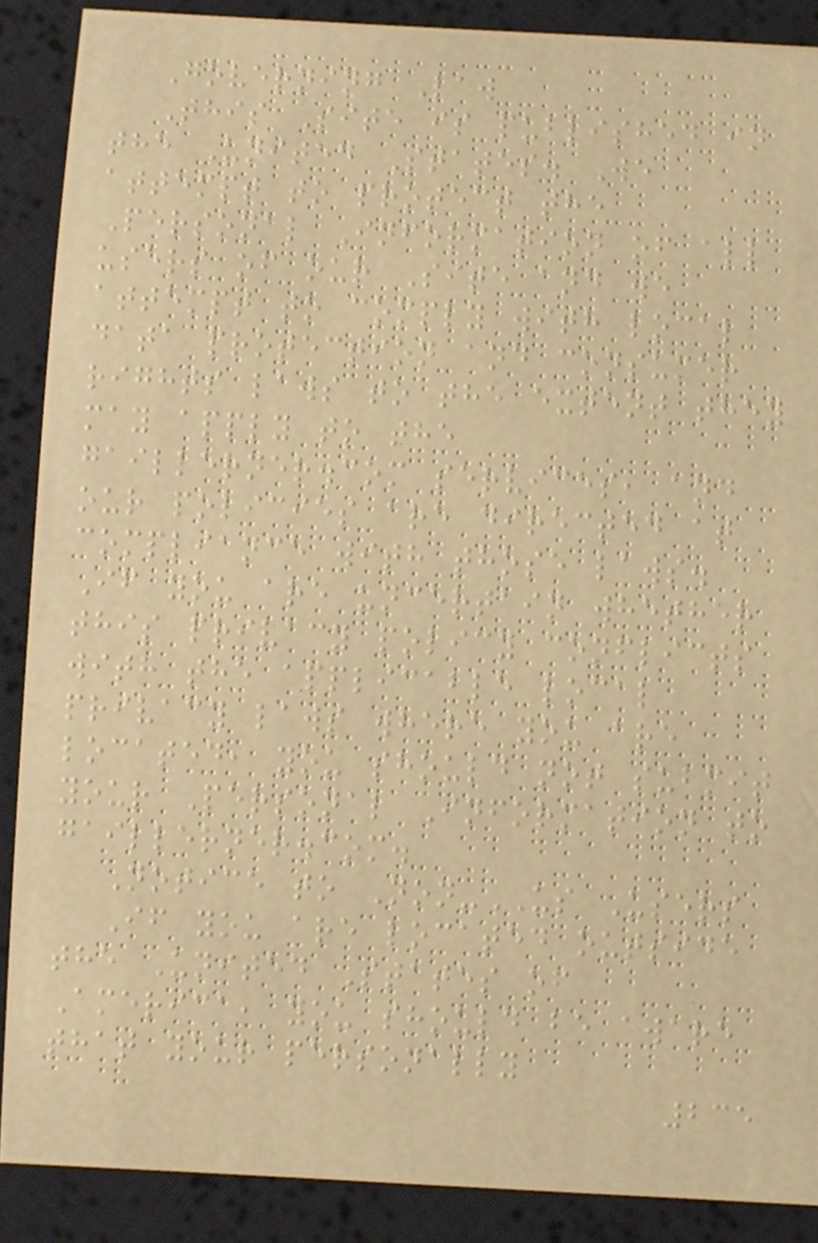Governing Law
This Site is published in
the United States. We
attempt to protect the
Personal Information of all
users of our Site and we
attempt to comply with local
data protection and consumer
rights laws to the extent they
may apply to the
gaillerner.com services, and
our policies are directed at
compliance with those laws.
If you are uncertain whether
this privacy policy conflicts
with the applicable local
privacy laws where you are
located, you should not submit
your Personal Information to
gaillerner.com.
Notice to Non-US Users
If you are located outside
the United States of
America, you should be aware
that your personally
235
